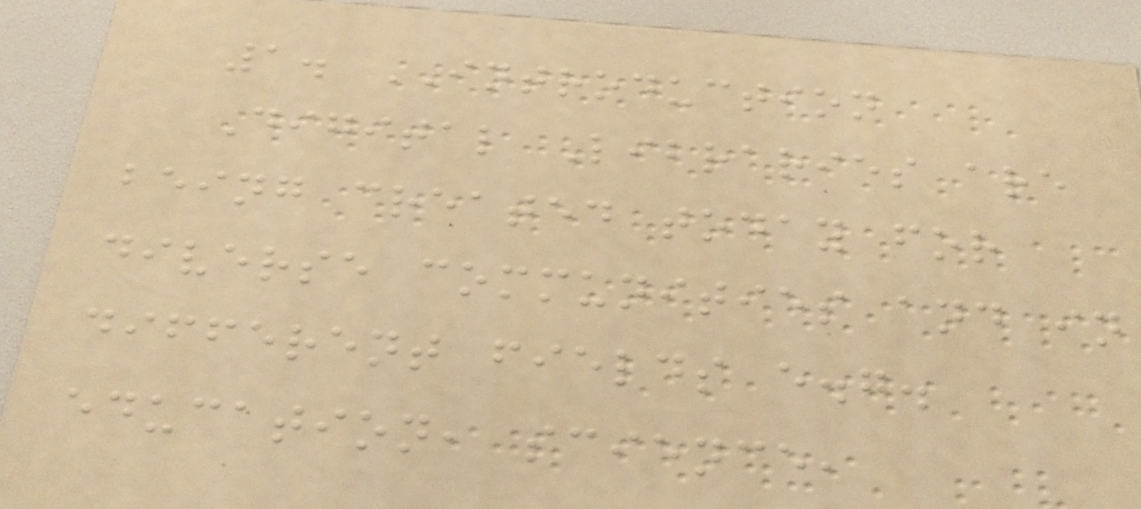1. INTRODUCTION
Digital Libraries are
being created today for
diverse communities and in
different fields e.g.
education, science,
